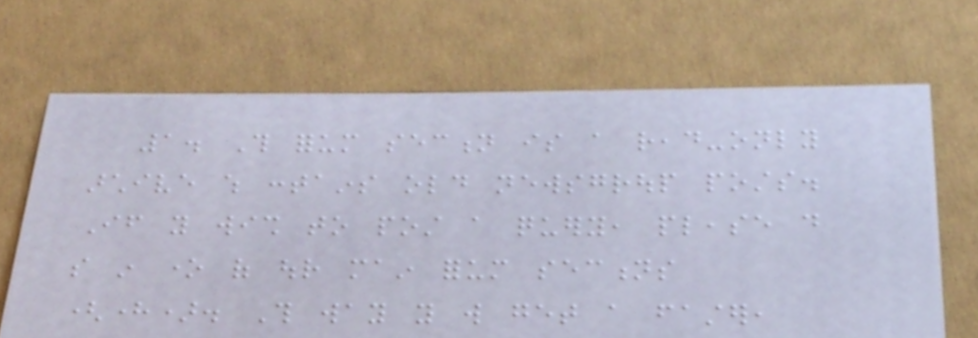1. This forum section is a read-only
archive which contains old newsgroup posts.
If you wish to post a query, please do
so in one of our main forum sections
(here). This way you will get a faster,
